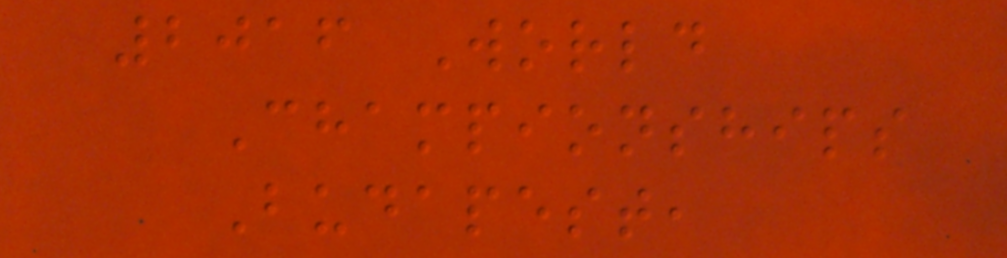2016 World
Championships
Budapest,
